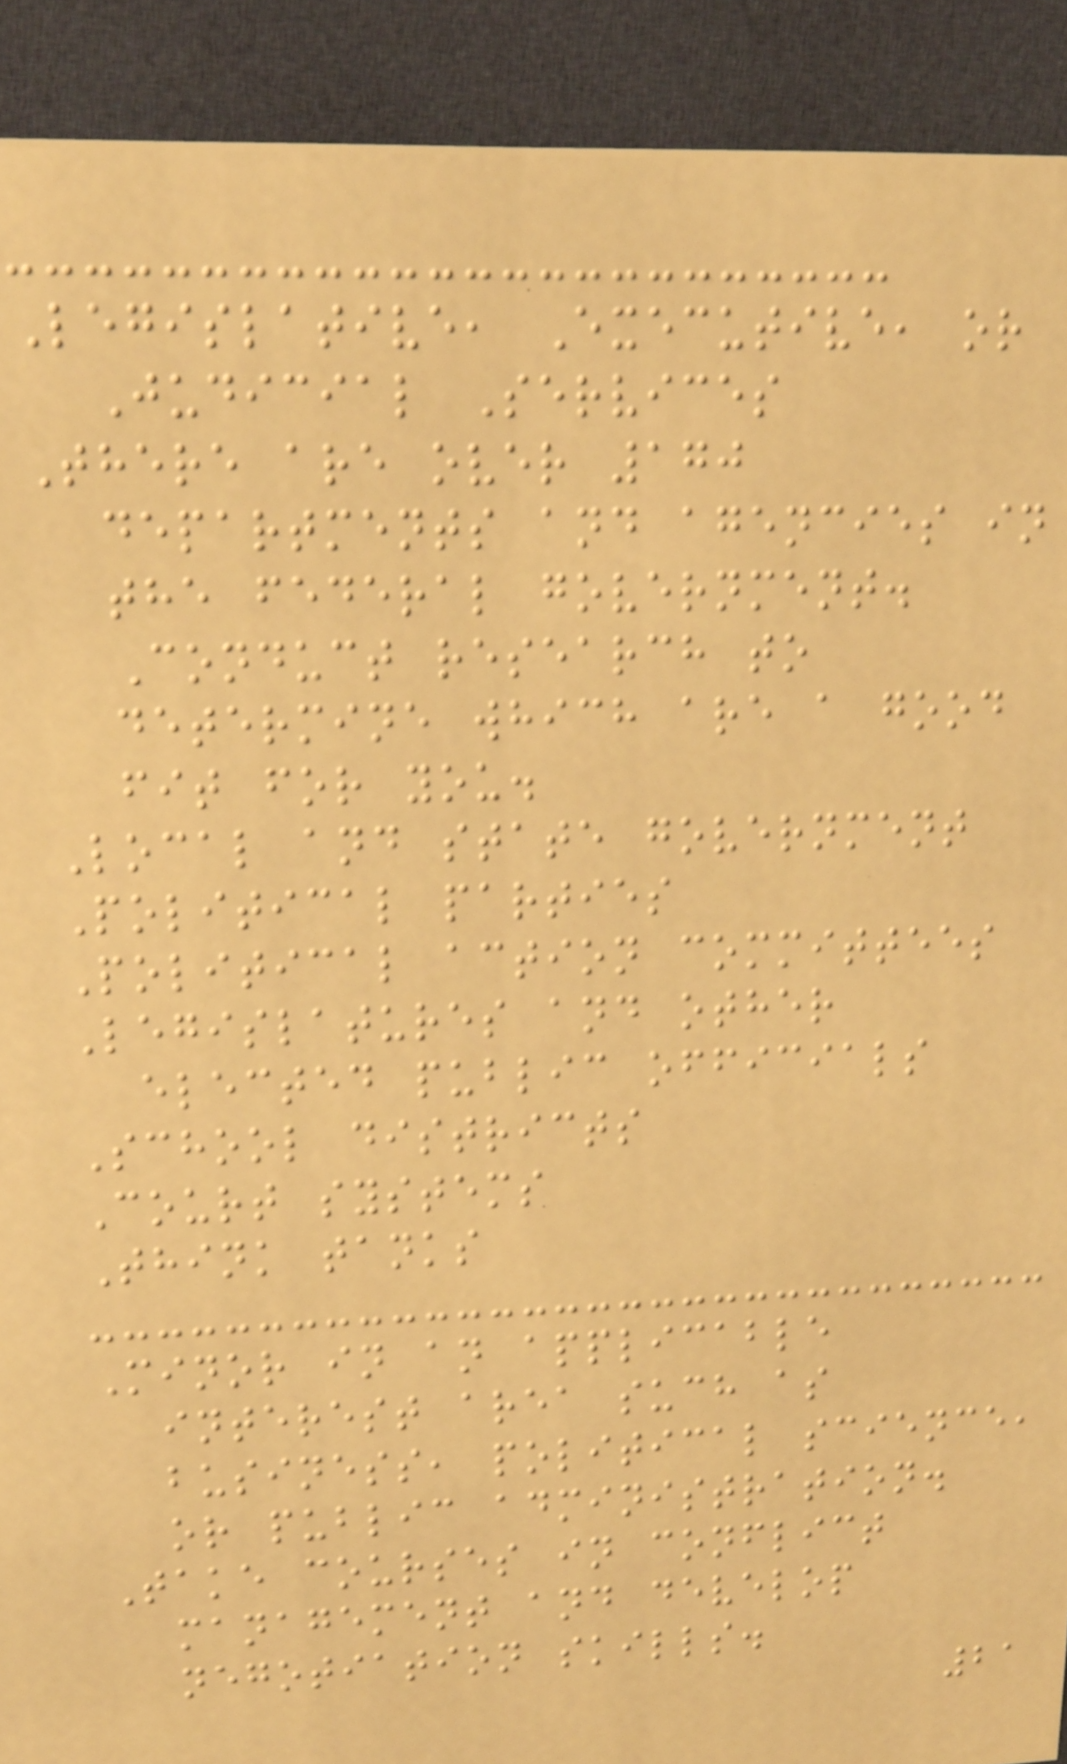Legislative, Executive, or
Judicial Services
There are over 170
departments and agencies in
the federal government.
Conduct research to
determine which are a good
fit for you.
Local and state government
Political parties
Political action committees
Legislatures and other
elected public officials
School districts
Court systems
Think tanks
Minor in an applicable
interest area such as
business, political science,
or public administration.
Take courses in conflict
management and develop
negotiation skills.
21
